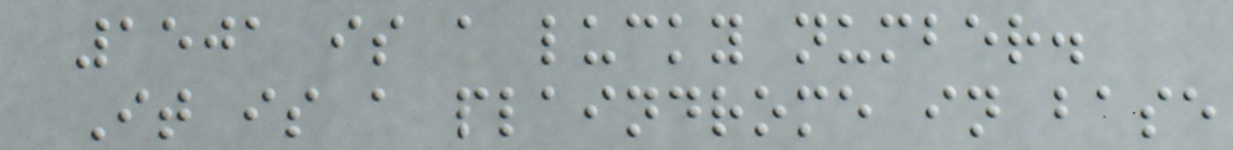1501 is a lucky number.
It is a plaindrome in base
